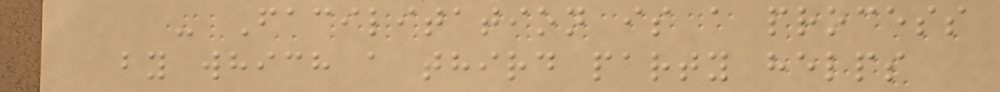- Facilitation is a process
by which a third party helps
